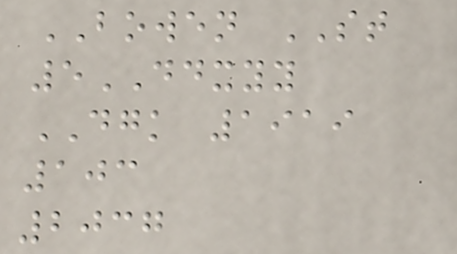BOWEN ST
5DDXYY
DGK 1919
103
2037
